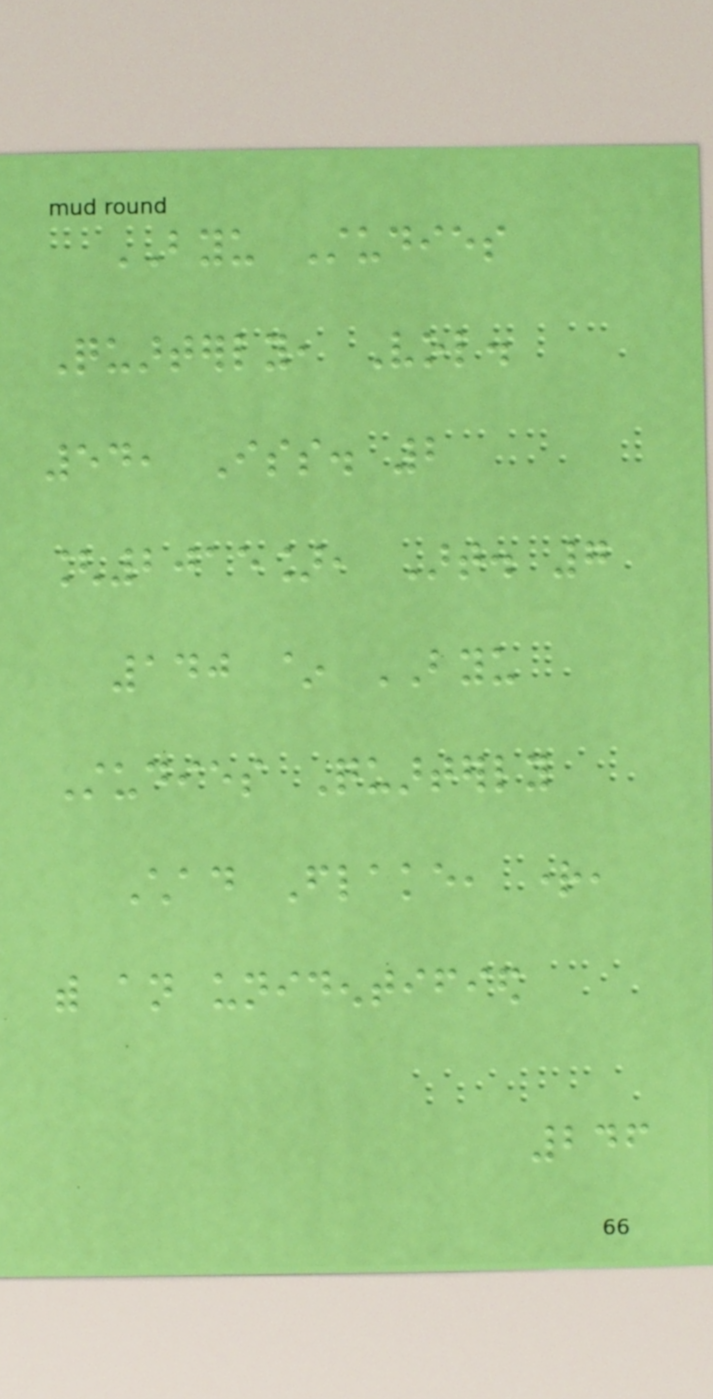BYU Studies
Quarterly, Vol.
54, Iss. 2
[2015], Art. 7
140 ~ BYU
Studies Quarterly
Chad Flake, right,
with an unidentified
246
